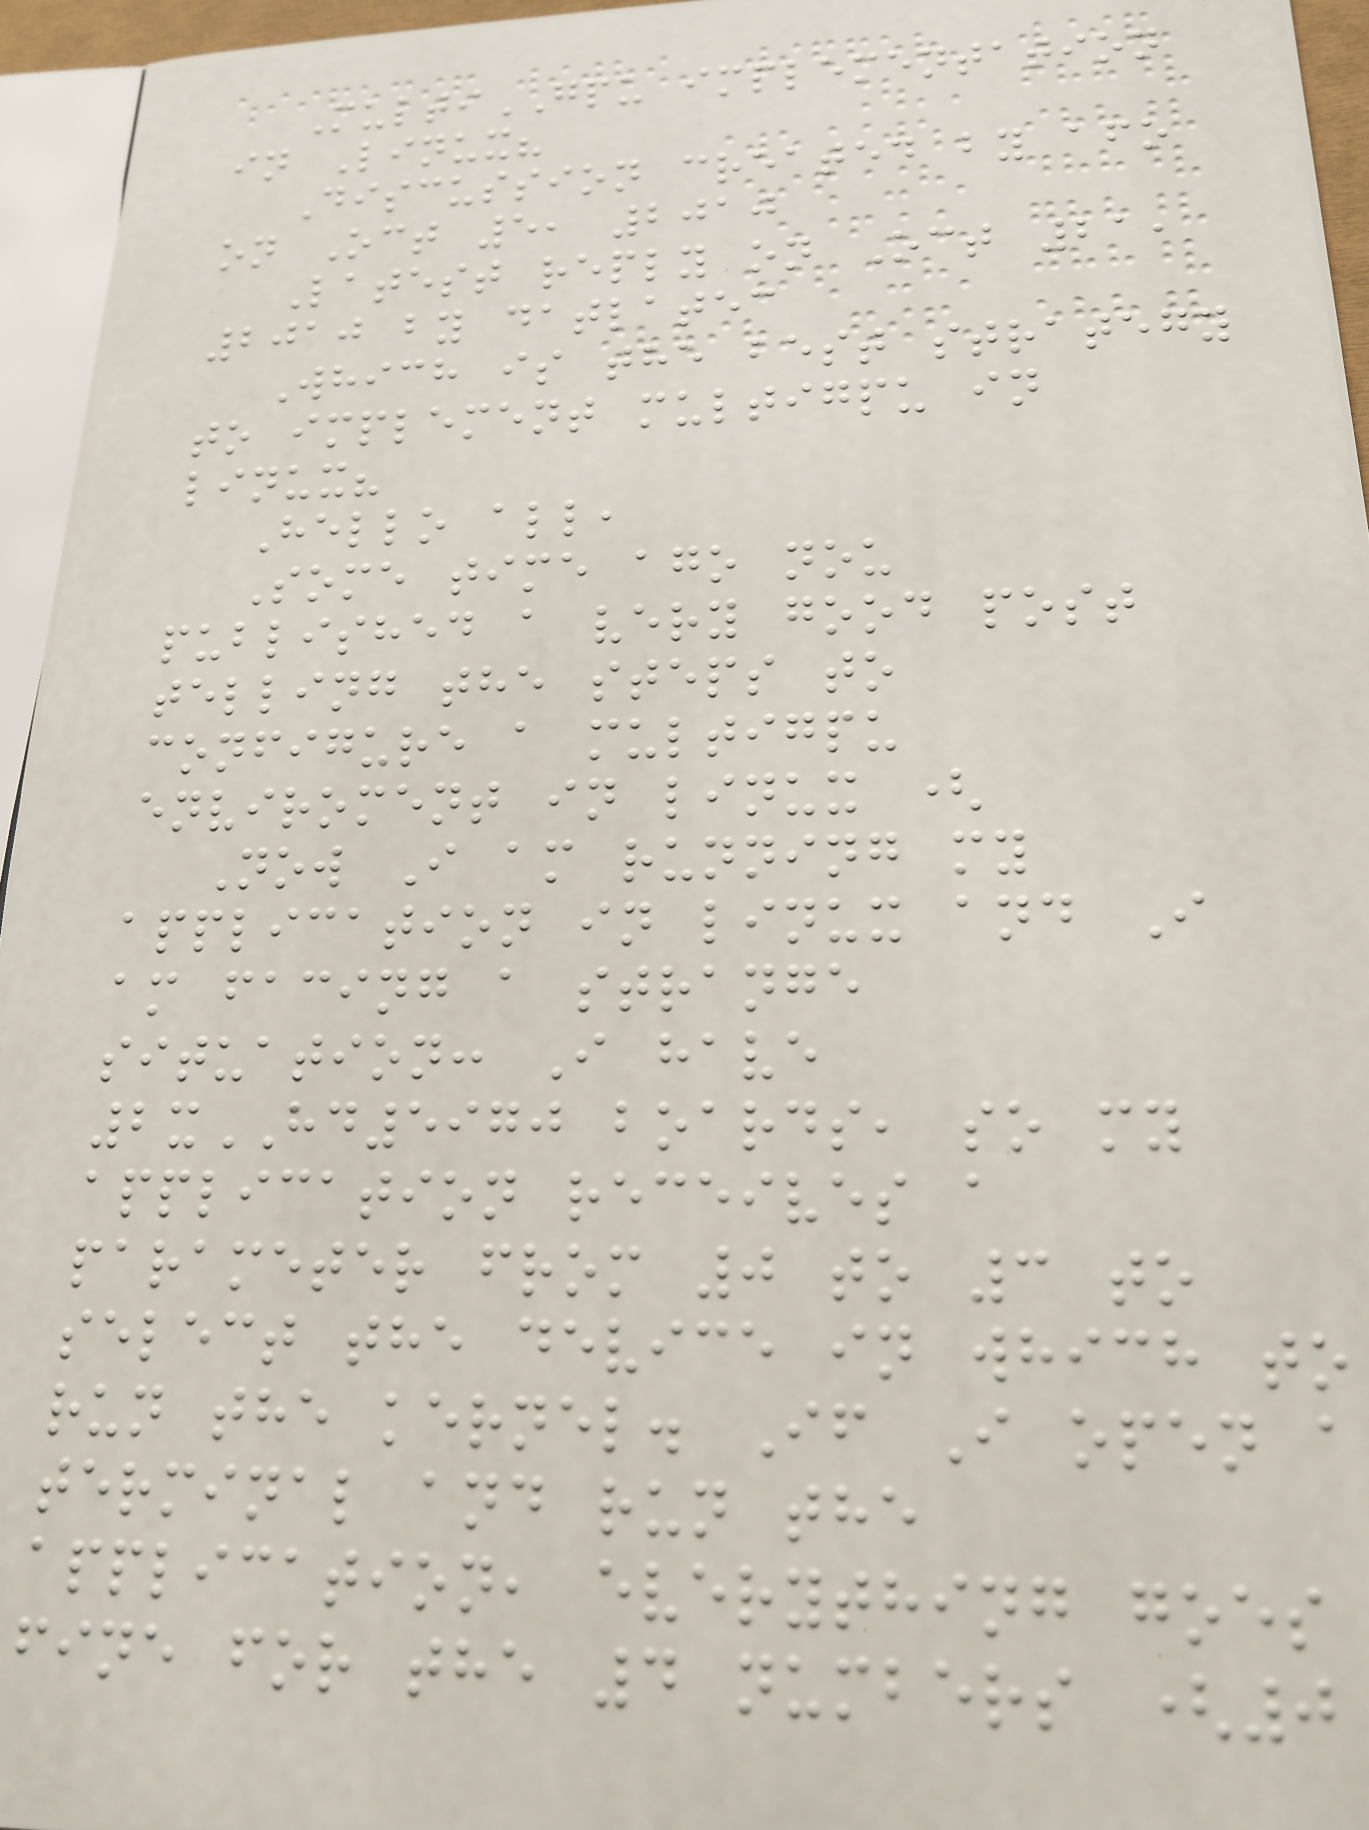MultiGPU implementation
in Linux?
Discussion created by afo
on Oct 5, 2010
Latest reply on Oct 21,
2010 by datlatec
Which is the best strategy
to implement multigpu in
linux?
Hello all,
Some time ago nou
published a very good post
telling the steps to
configure a multigpu
enviroment in linux (
Now I am running my
application in linux and I
am facing a strange
situation: I have
2xHD5970 boards, so my
application receives a
parameter from 0 to 3 to
select the device in which to
run the kernel. If I open a
terminal and run the
application, everything goes
fine for the 4 numbers (0
